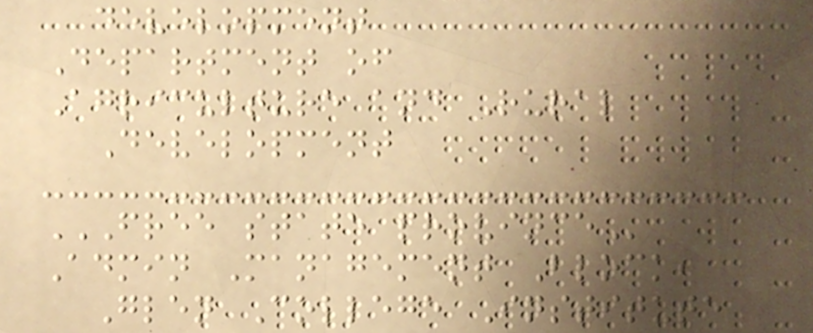development
Department of
Agriculture and Rural
Development
FREE STATE PROVINCE
Admin Management Block,
Glen College Institute
